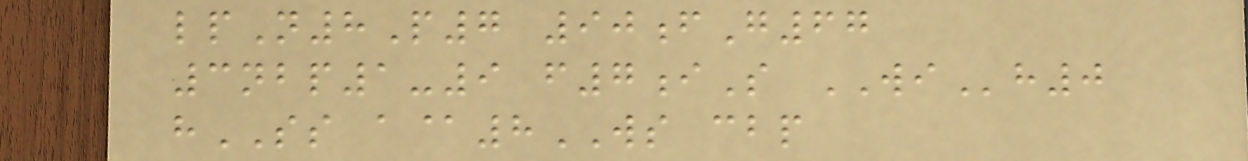lpN8P7 90fG67
3nbp1-9 f7iS WIh0
hSS a@8WS cbp
